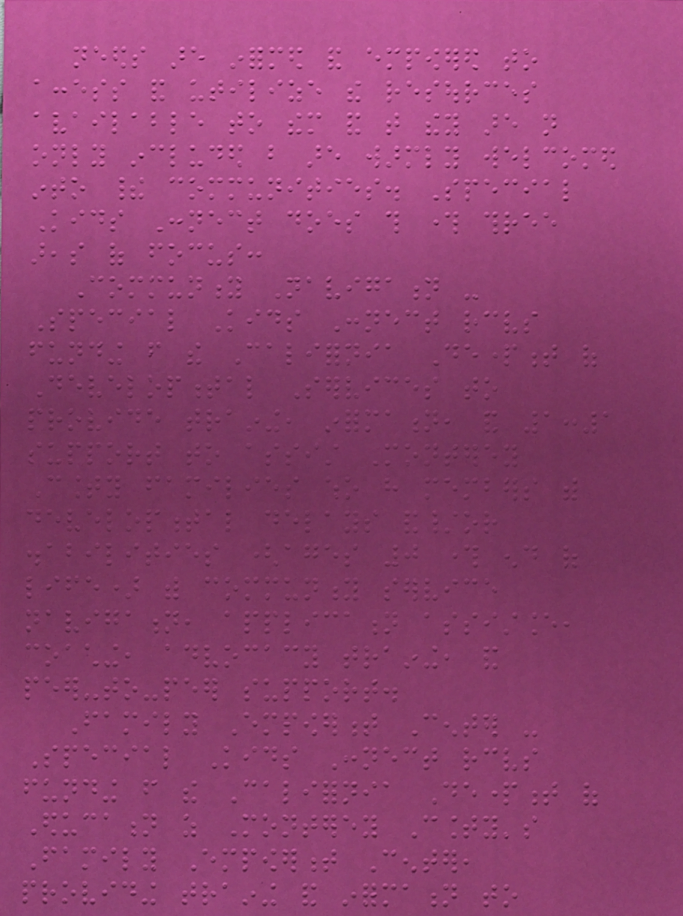needs are informed and empowered to
access and utilize the resources
available to them and that they are not
only included but are warmly welcomed
into their communities. Special
Kids Connect does this through three
areas of focus:
Community Navigation -
Special Kids Connect receives
funding from the California Department of
Developmental Services to
provide training, information, and 1:1
support to assist Monterey
County families who have members with
developmental delays and/or
disabilities (ages 0 through end of
life) with community service
navigation, application assistance,
coaching, advocacy training, and
peer-to-peer support.
Family Empowerment Center -
Special Kids Connect receives
funding from the California Department of
Education as Monterey County's
Family Empowerment Center,
providing training and information to
